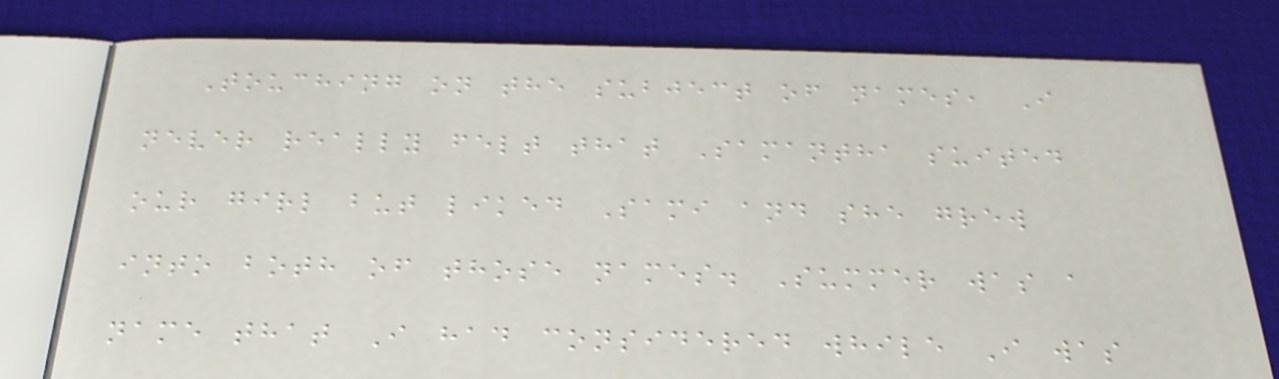Touching on the subject of names, I
never really felt that Samantha suited
our girl but liked Sami and she grew
into both of those names. Summer was a
name that I had considered while I was
